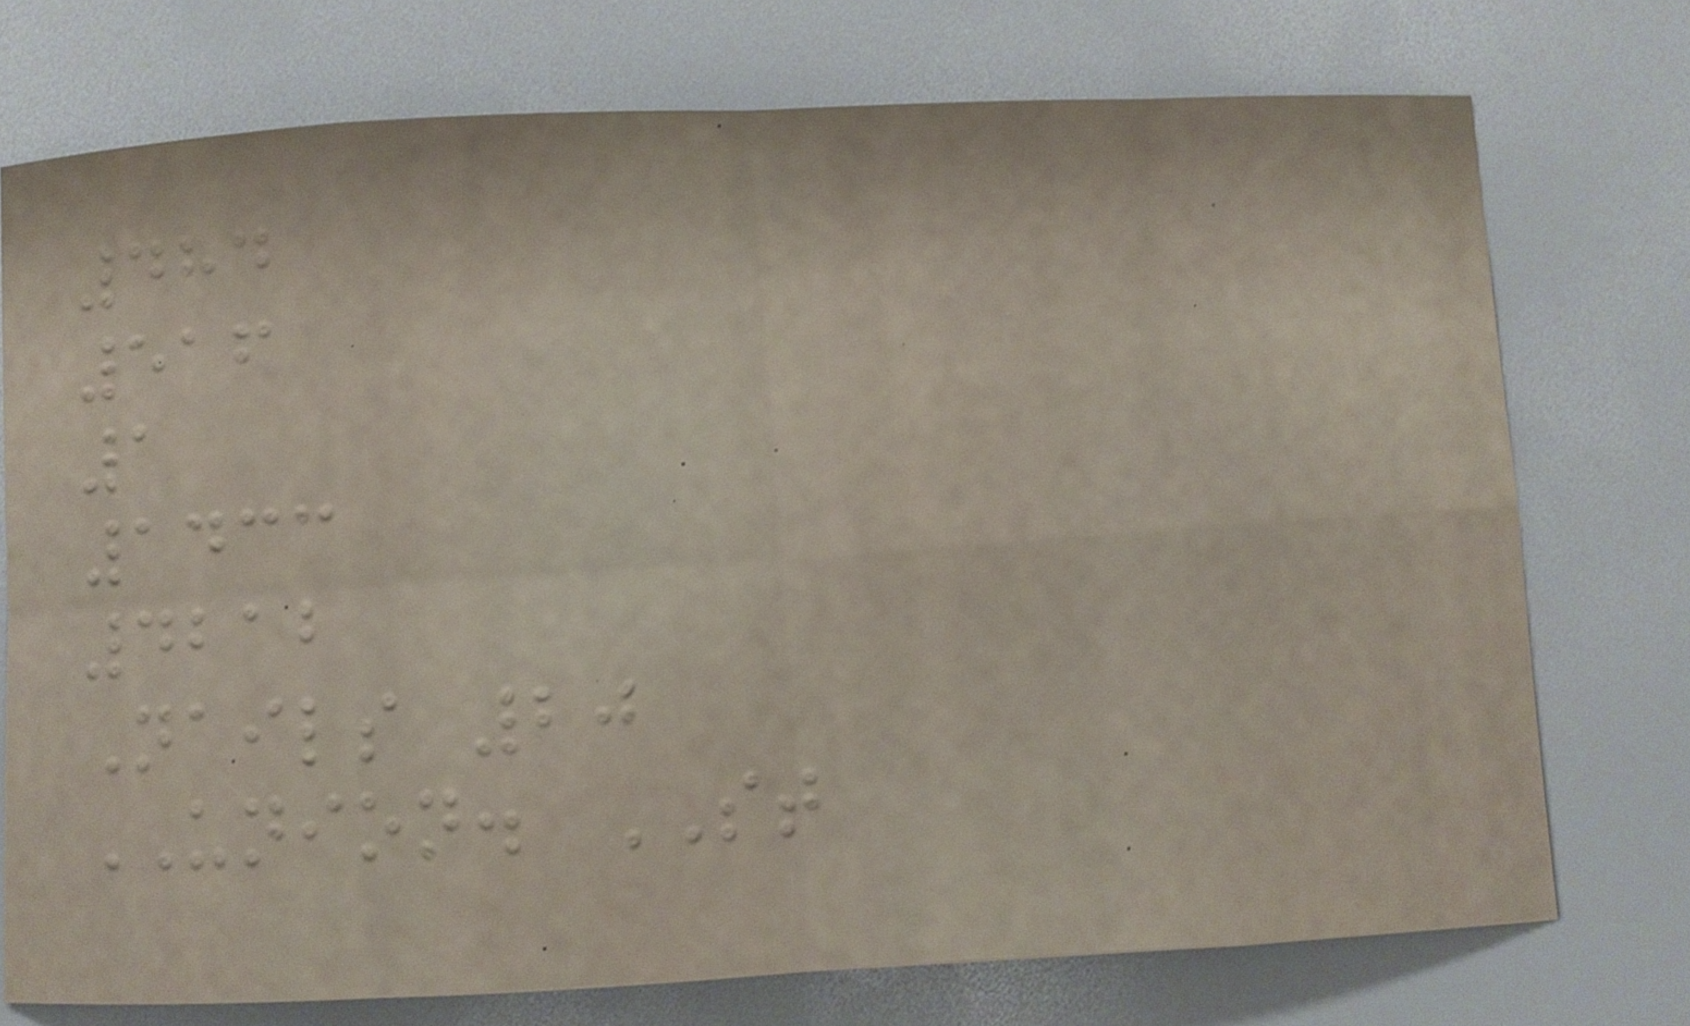484
516
1
1433
4212
Nails 20
UNION. ST
